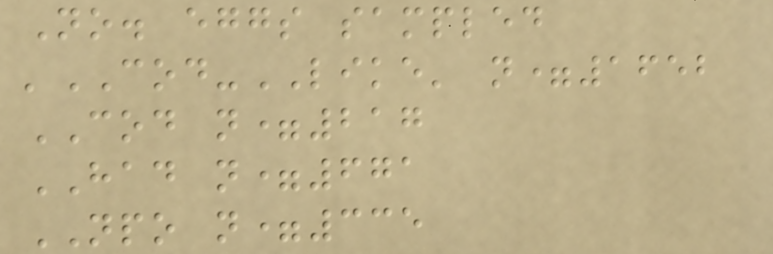No. eggs sampled
'COD-LIKE' n=1652
COD n=217
HAD n=671
NPO n=335
